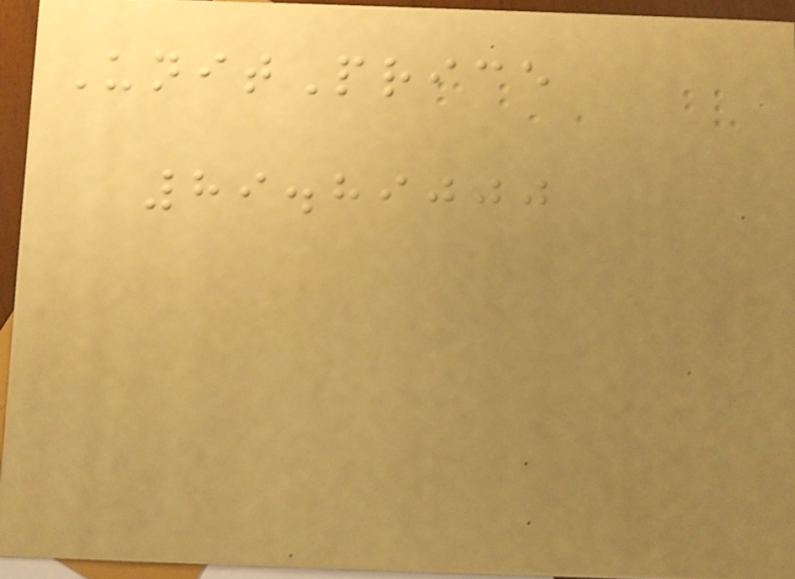UnitPrice
89.89000
